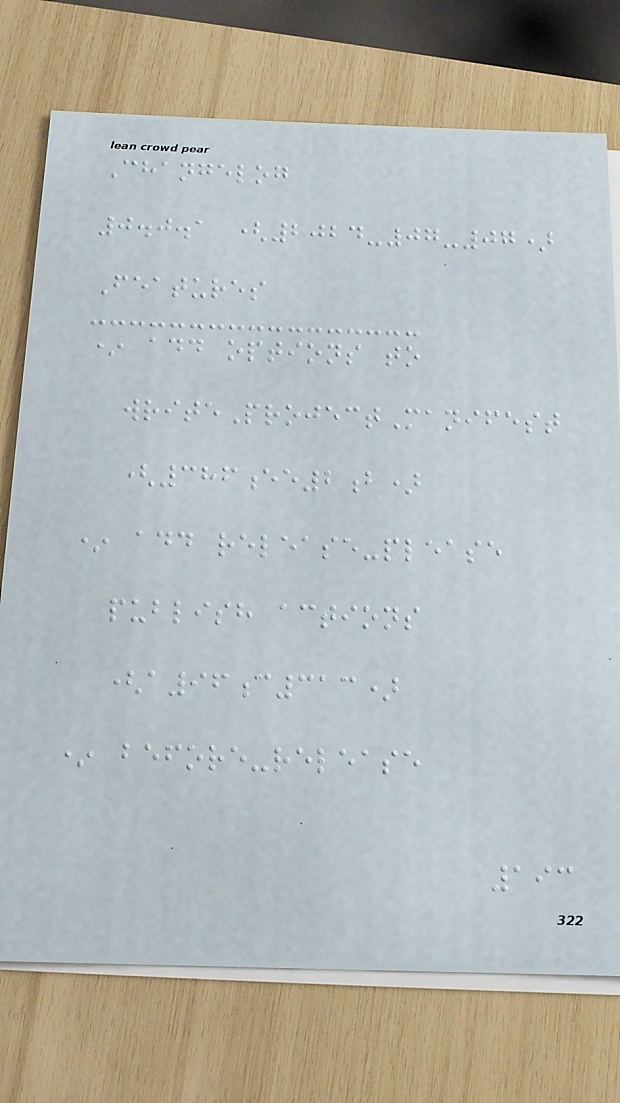Changelog
0.0.1 (2024-07-07)
Features
* add options to
writeProjectManifest
(386ee2b)
* add release-please
publish actions
(a96c313)
* before-release
193
